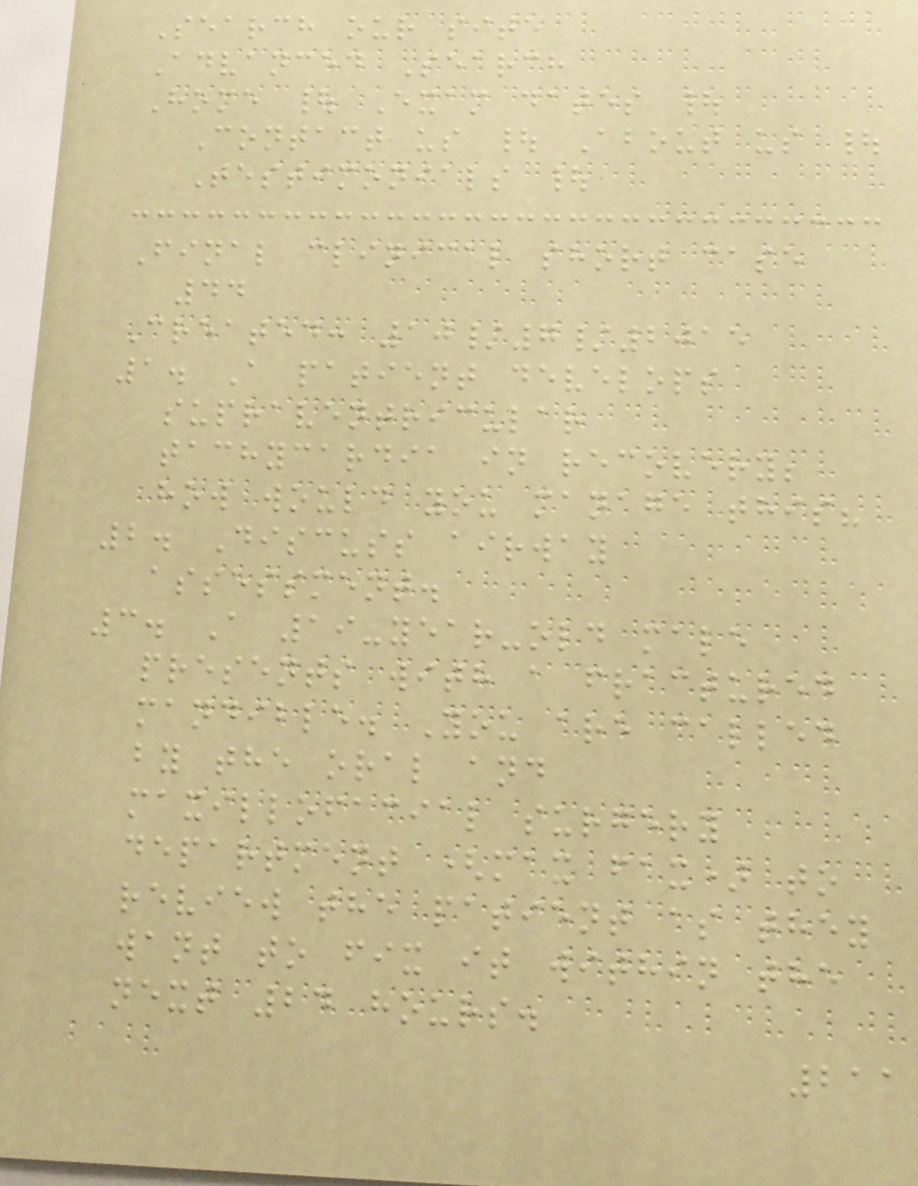Search our site
Advanced Search
Home | Exam dates |
Contact us | About us |
Testimonials |
Final clinical short case
44
Created: 10/7/2015
1. A patient develops
supraventricular
tachycardia in recovery;
how would you manage this?
2. Discuss airway
assessment.
3. A 19-year-old male
presents with a fractured
mandible. You are called
by the oral and
maxillofacial surgery
department (max fax) to
review the patient as they
want to fix it within the
next 24 hours.
211
